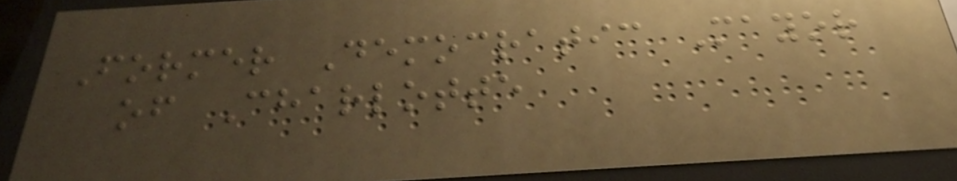Former Democratic Mayor
of Charlotte
